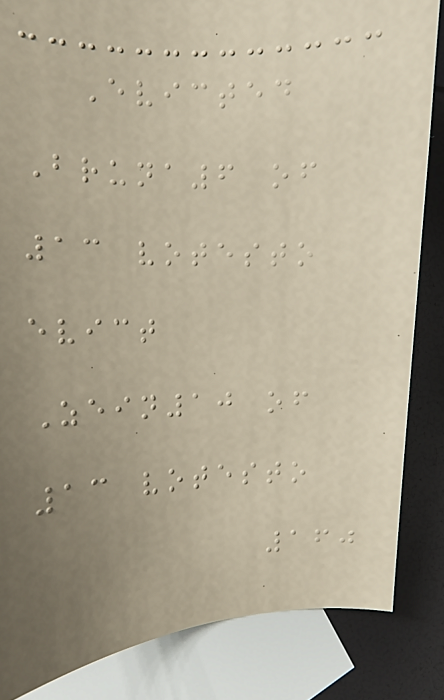Evicted
Bruna6 of
13 votesto
evict
Zein10 of
13 votesto
160
